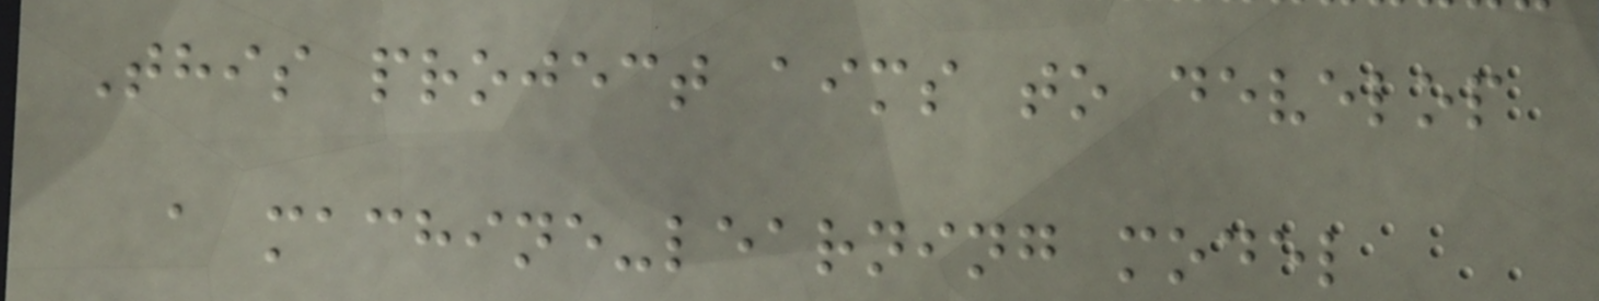This project aims to develop
a machine-learning model
